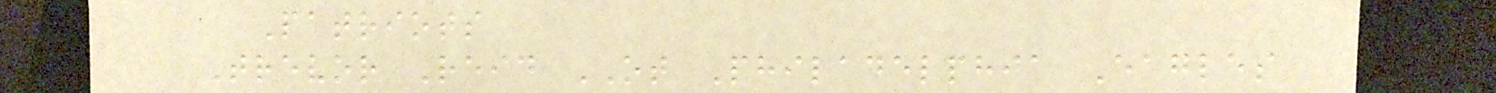Patriots
Trevor Reid OT Philadelphia Eagles
